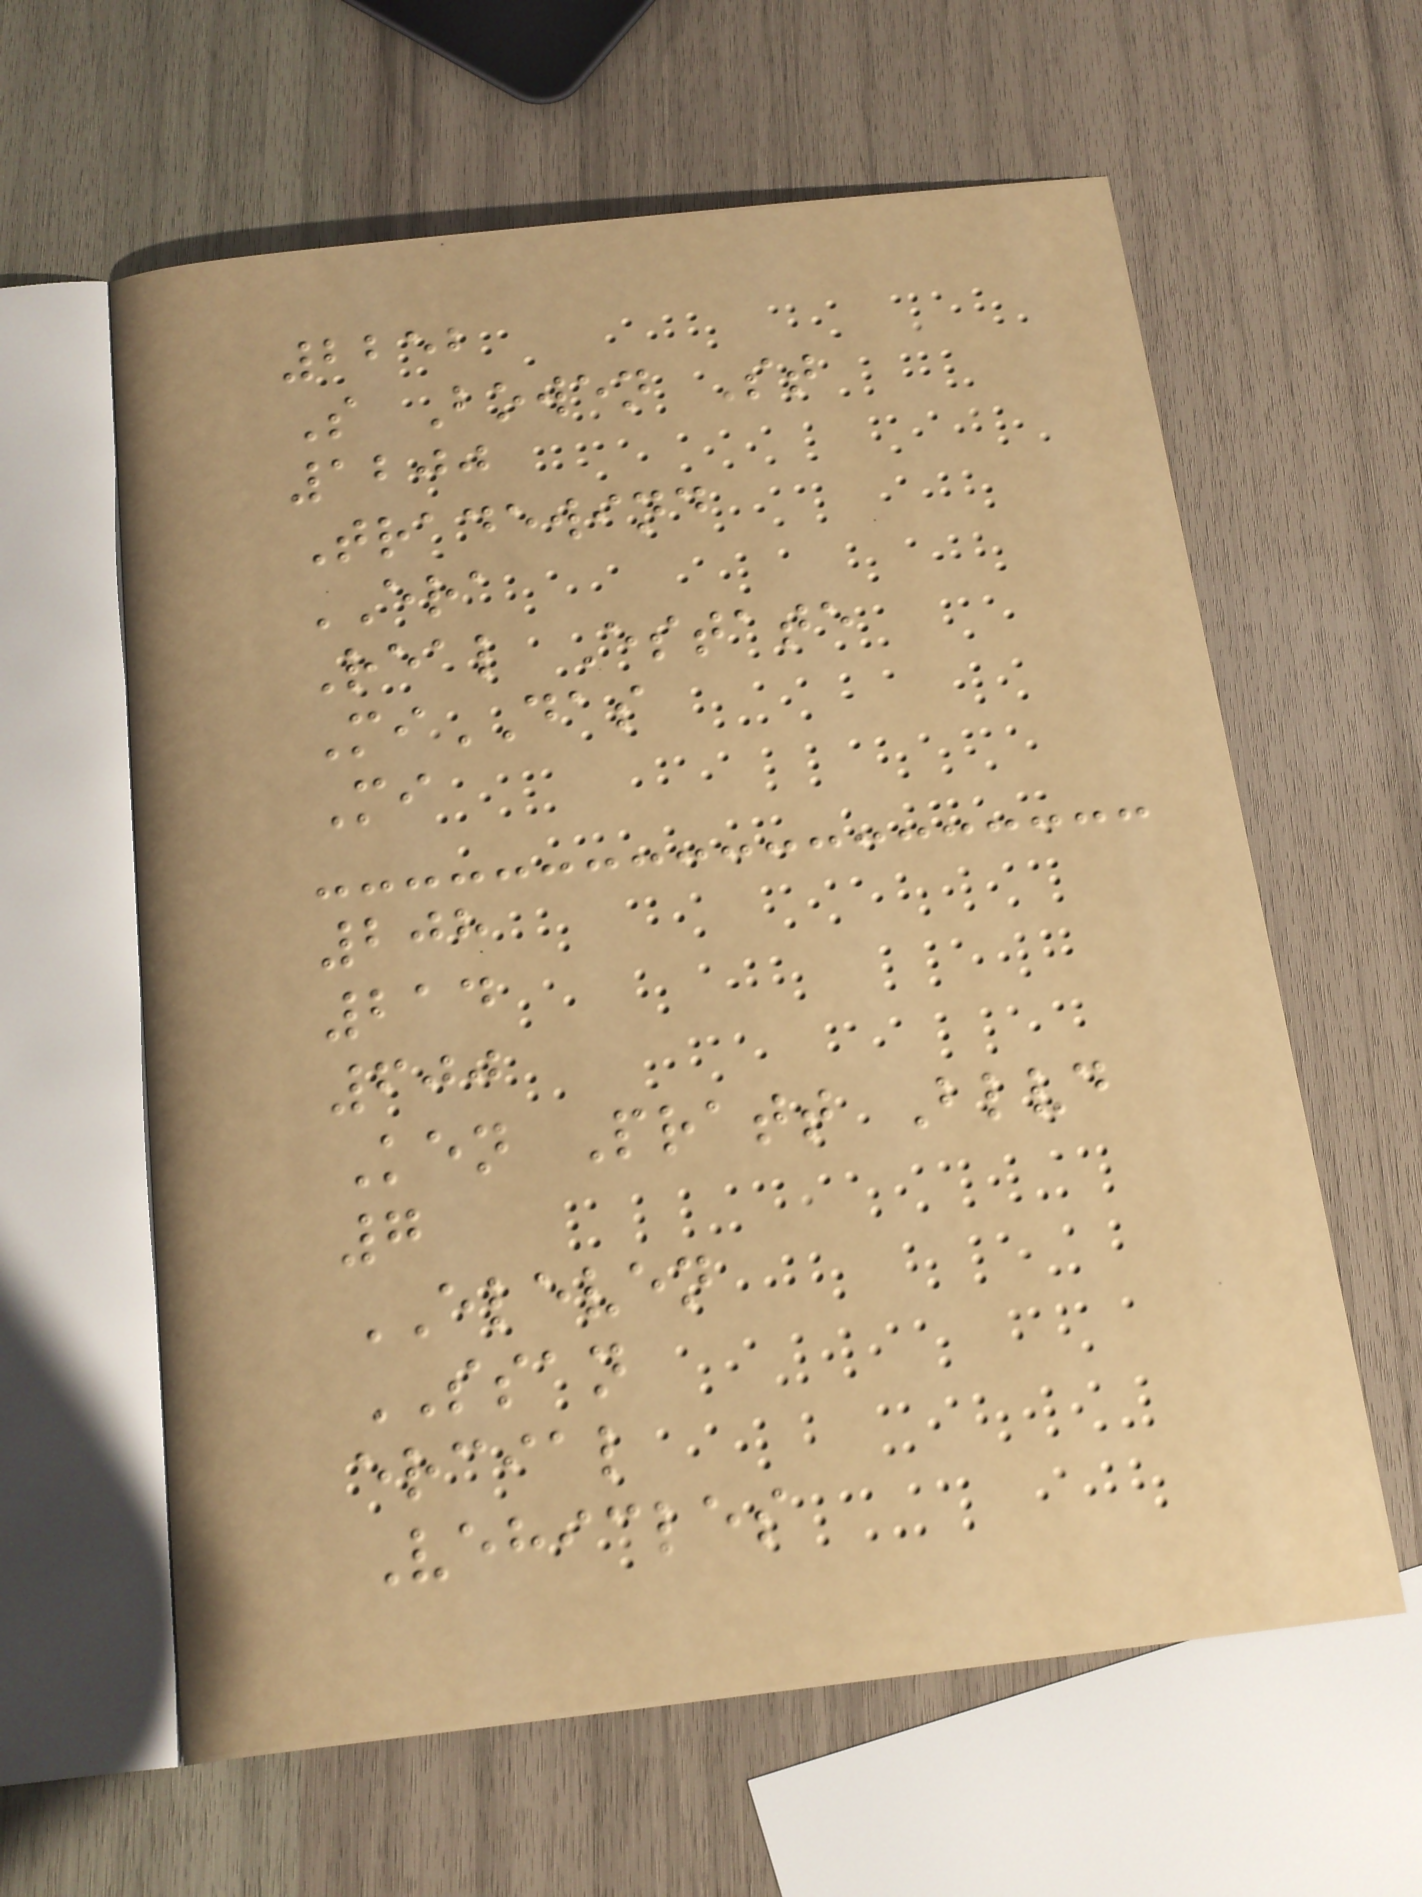2252
S Bowen St
1200
Tradewind
ERA
Real Estate
MiDAS
Mi
208
214
600
Ken Pratt Blvd
7
ELEVEN
SSAN
ercial
Vehicles
